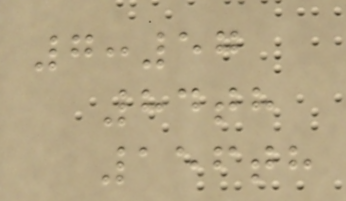7:57
84th
156th
